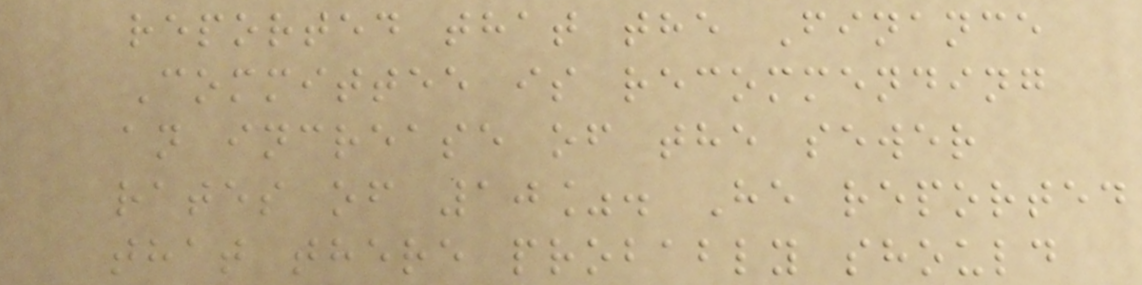reported that the Finance
Committee is recommending
an increase of the sewer
rates of 10%. He reported
that there probably should
